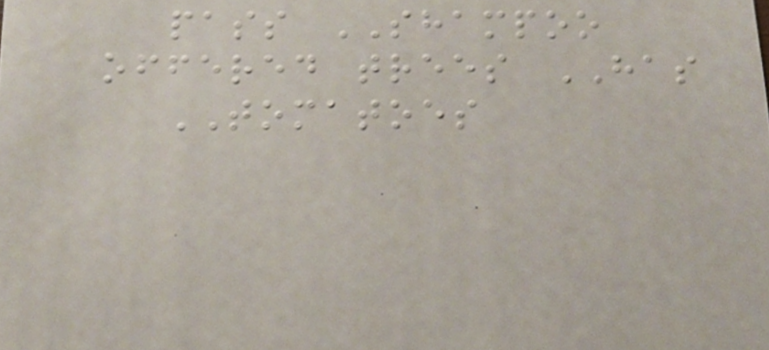pass SHAMPOO
offered trees HAS
TOMATOES
